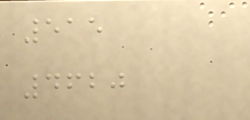515
4620
